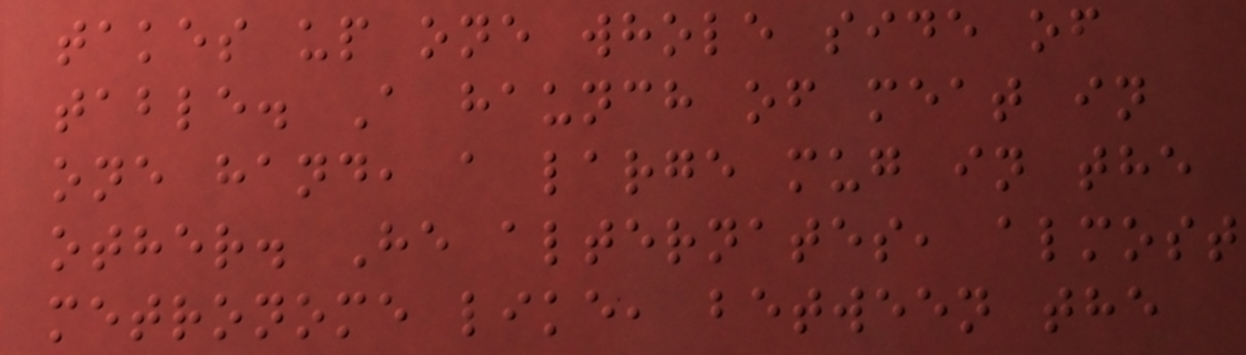takes up one whole side of
table. A haunch of meat in
one hand, a large mug in the
other. He alternates, almost
metronome like, between the
